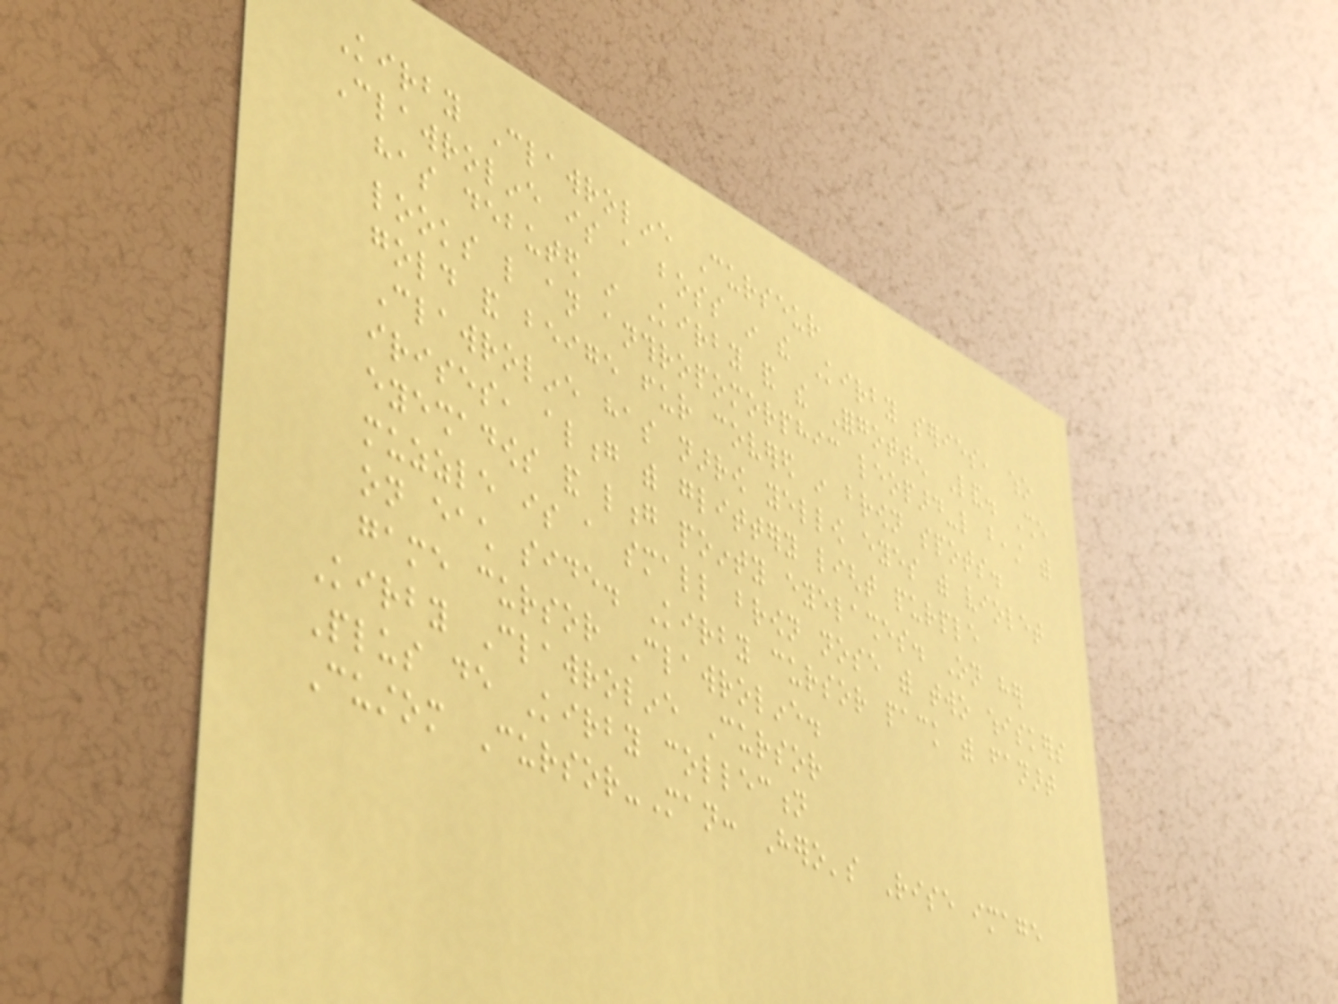Kirby Clawroline Curseur
Clawroline is a boss in the Kirby series, who
has debuted in Kirby and the Forgotten Land. She
looks like an anthropomorphic leopard-like beast with
gold and beige fur covered in brown spots.
Clawroline has narrow yellow eyes with violet
irises, along with glittery light purple
eyeshadows and long pointy eyelashes. On her
muzzle is a small brown nose with two whiskers
on each side. Kirby cursor pack with fanart
game cursor Clawroline.
Kirby Clawroline Cursor
Plus de Kirby collection
Custom Cursor-Man: Hero's Rise image
